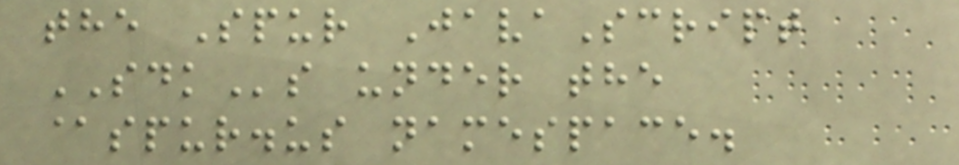the Spur JavaScript
SDKs under the
@spur.us namespace.
